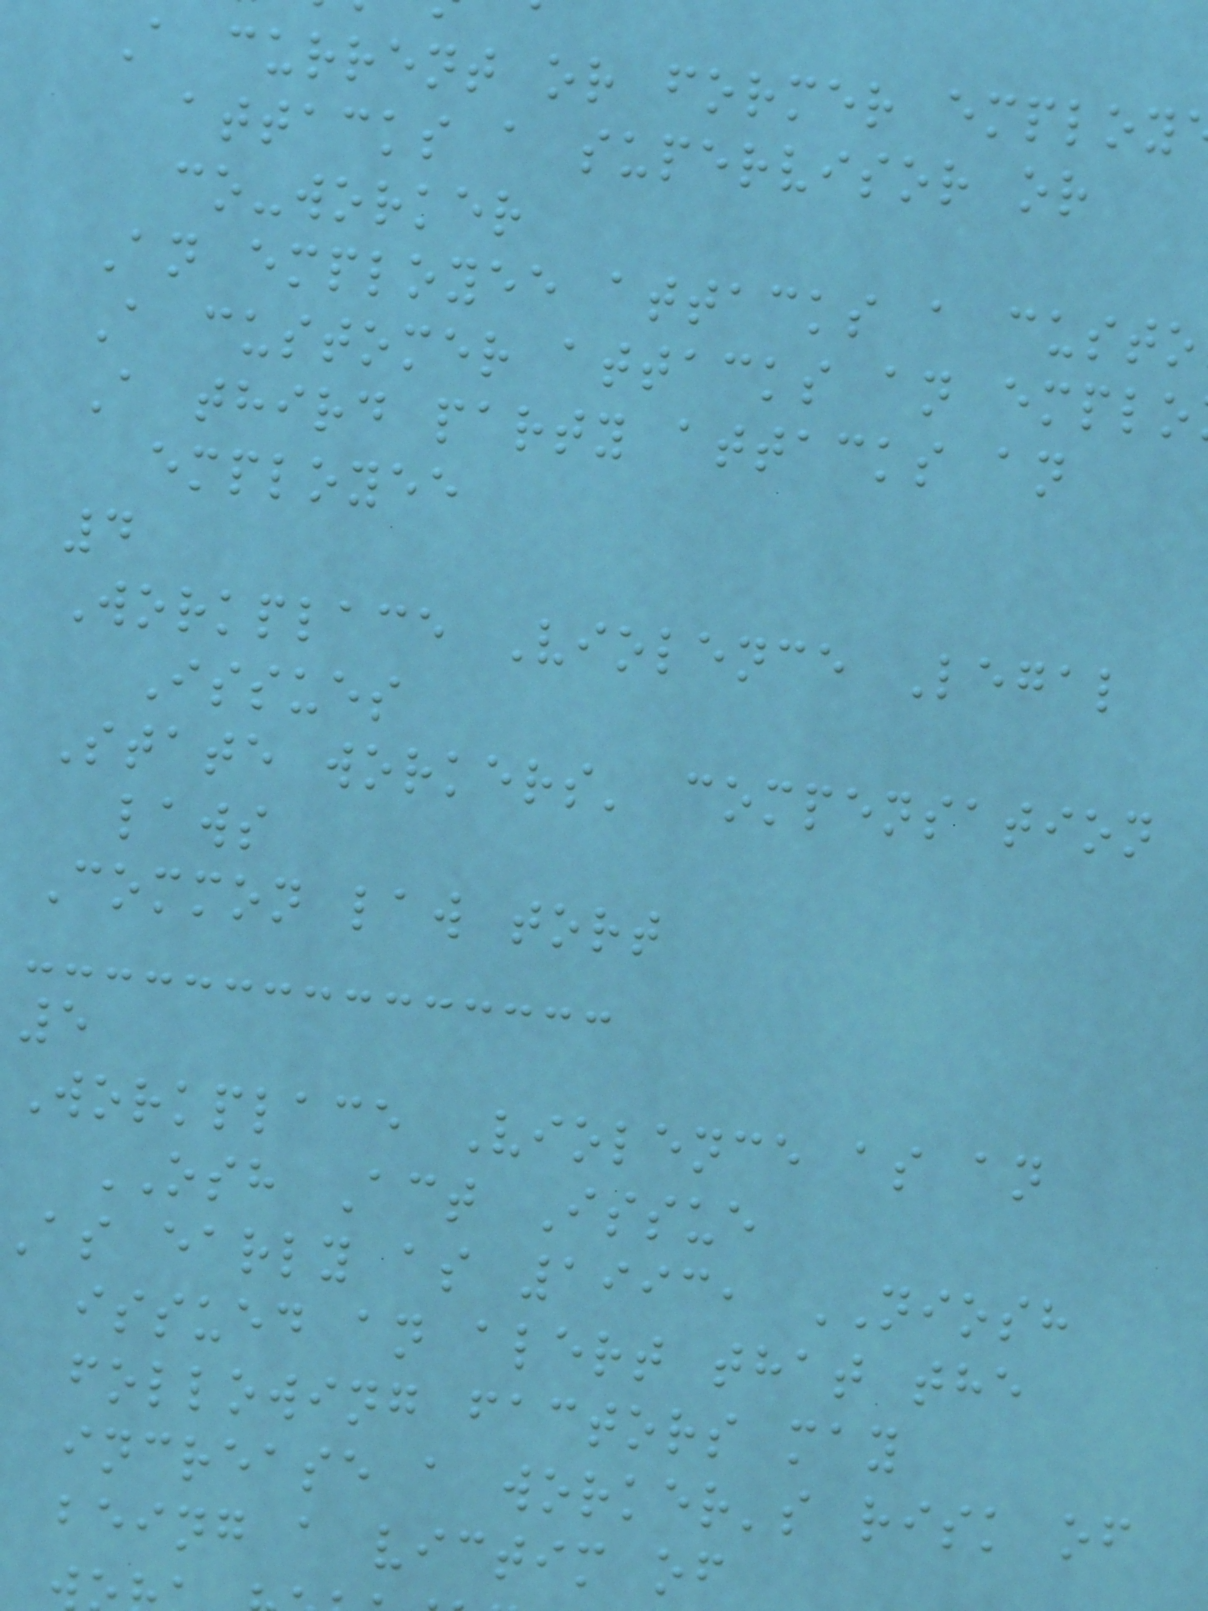A current or former employ
attacks a supervisor or
co-worker
An employee attacks a custo
A customer attacks an emplo
A third party attacks an
employee
4
Workplace Violence Legal
Issues
State workers' compensation
laws
Common law tort
5
Workplace Violence as an
OSH Act Issue
as early as 1993, NIOSH
issued an alert that the
following factors may
increase a worker's risk of
being a victim of
